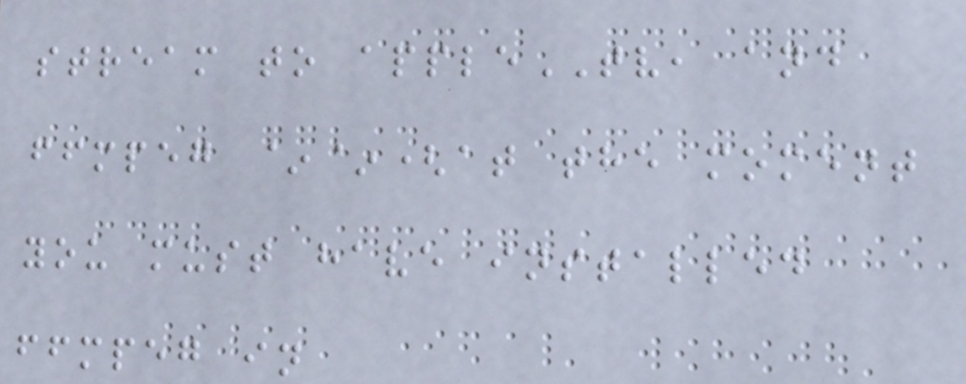stream to appleTV, and
ffmpeg ~~(at the moment
you must have installed
ffmpeg in
